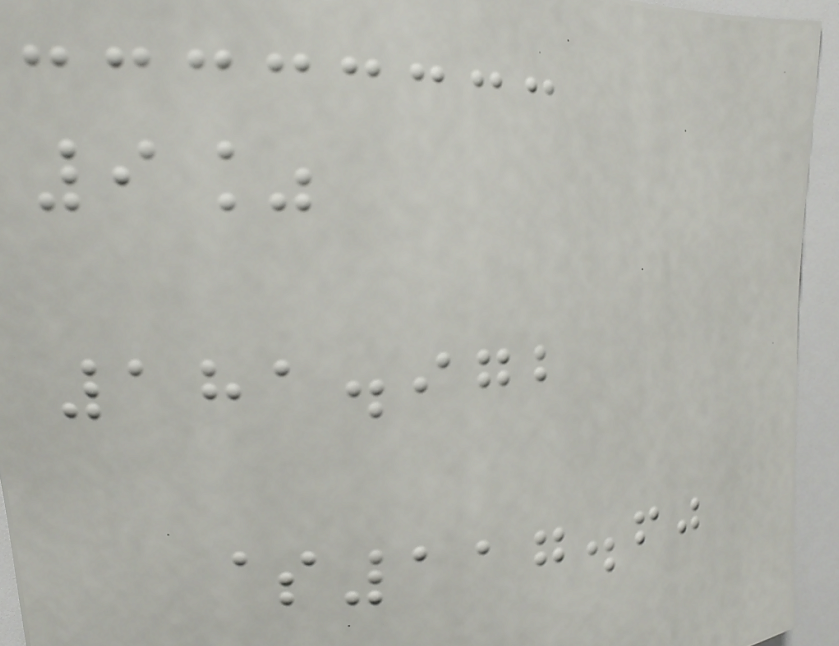9%
181.972
$117.60
